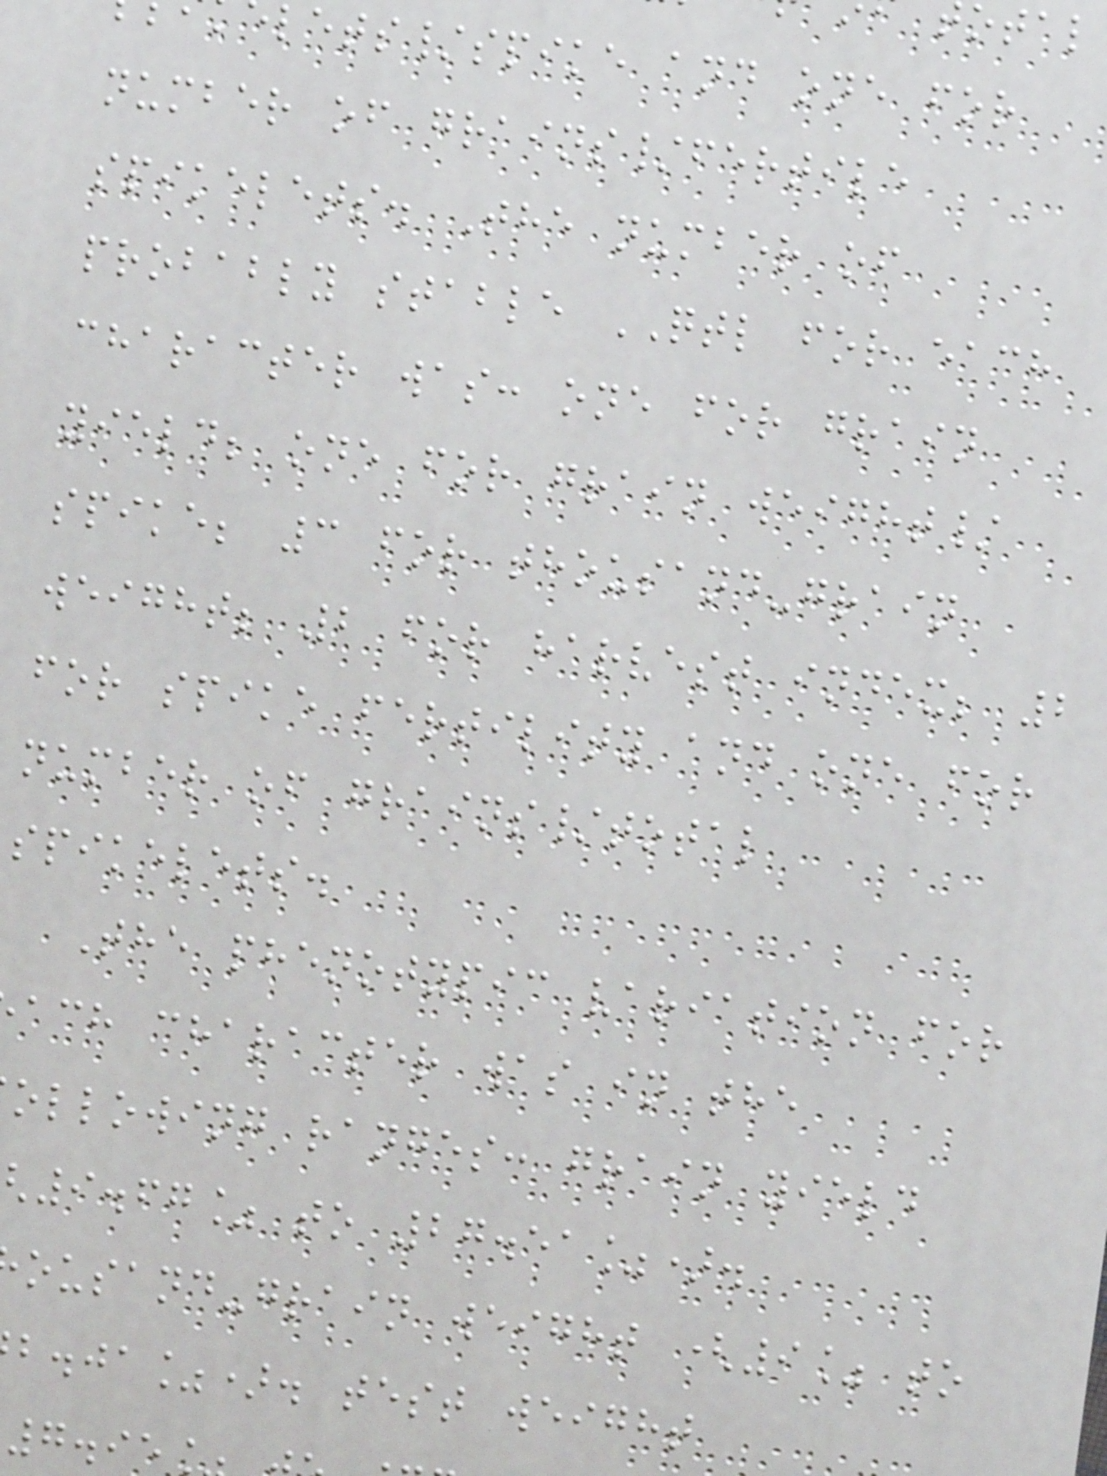lets/spike and one for
number of grains/fertile
spikelets. The number of
probably stable QTL for each
character was: one for grain
yield; one for grain weight/
spike; 3 for thousand-grain
weight; 2 for harvest index; 2
for spike fertility and one for
number of grains/total
spikelets.
The phenotypic variation for
ach character was in the
ollowing ranges: grain yield
9.67% to 27.51%).
ousand-grain weight (9% to
b.ja%). test weight
